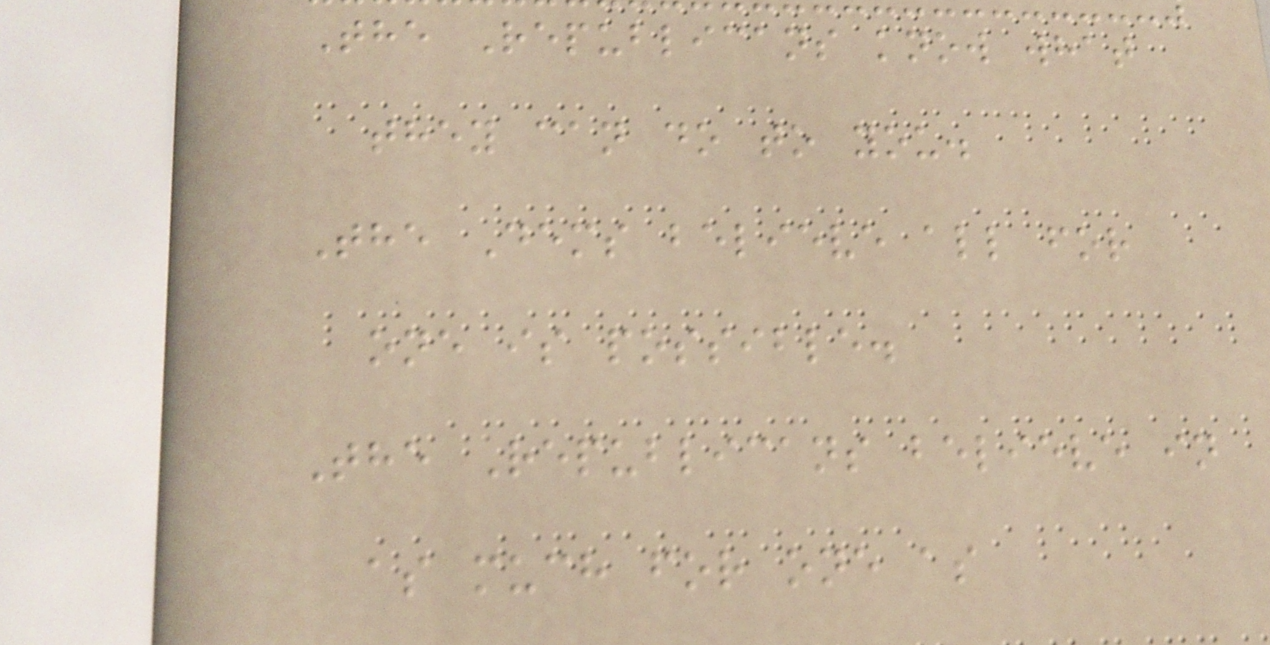The Republicans know what
they can do to you.
The Dems believe all for
one is possible.
The Republicans believe in
as much for one as
